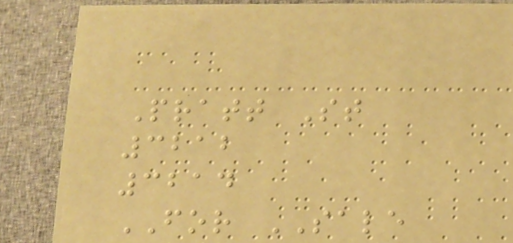Pratt St
3212
3214
FOR SALE
